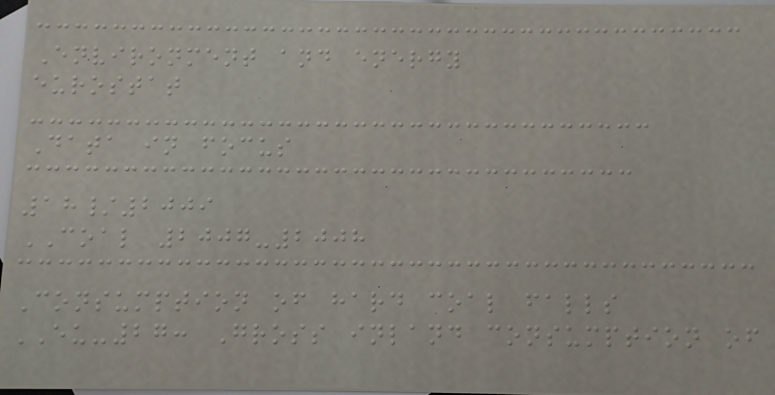Environment and energy
eurostat
Data in focus
18/2009
COAL 2007-2008
Consumption of hard coal falls
EU-27: Gross inland consumption of
